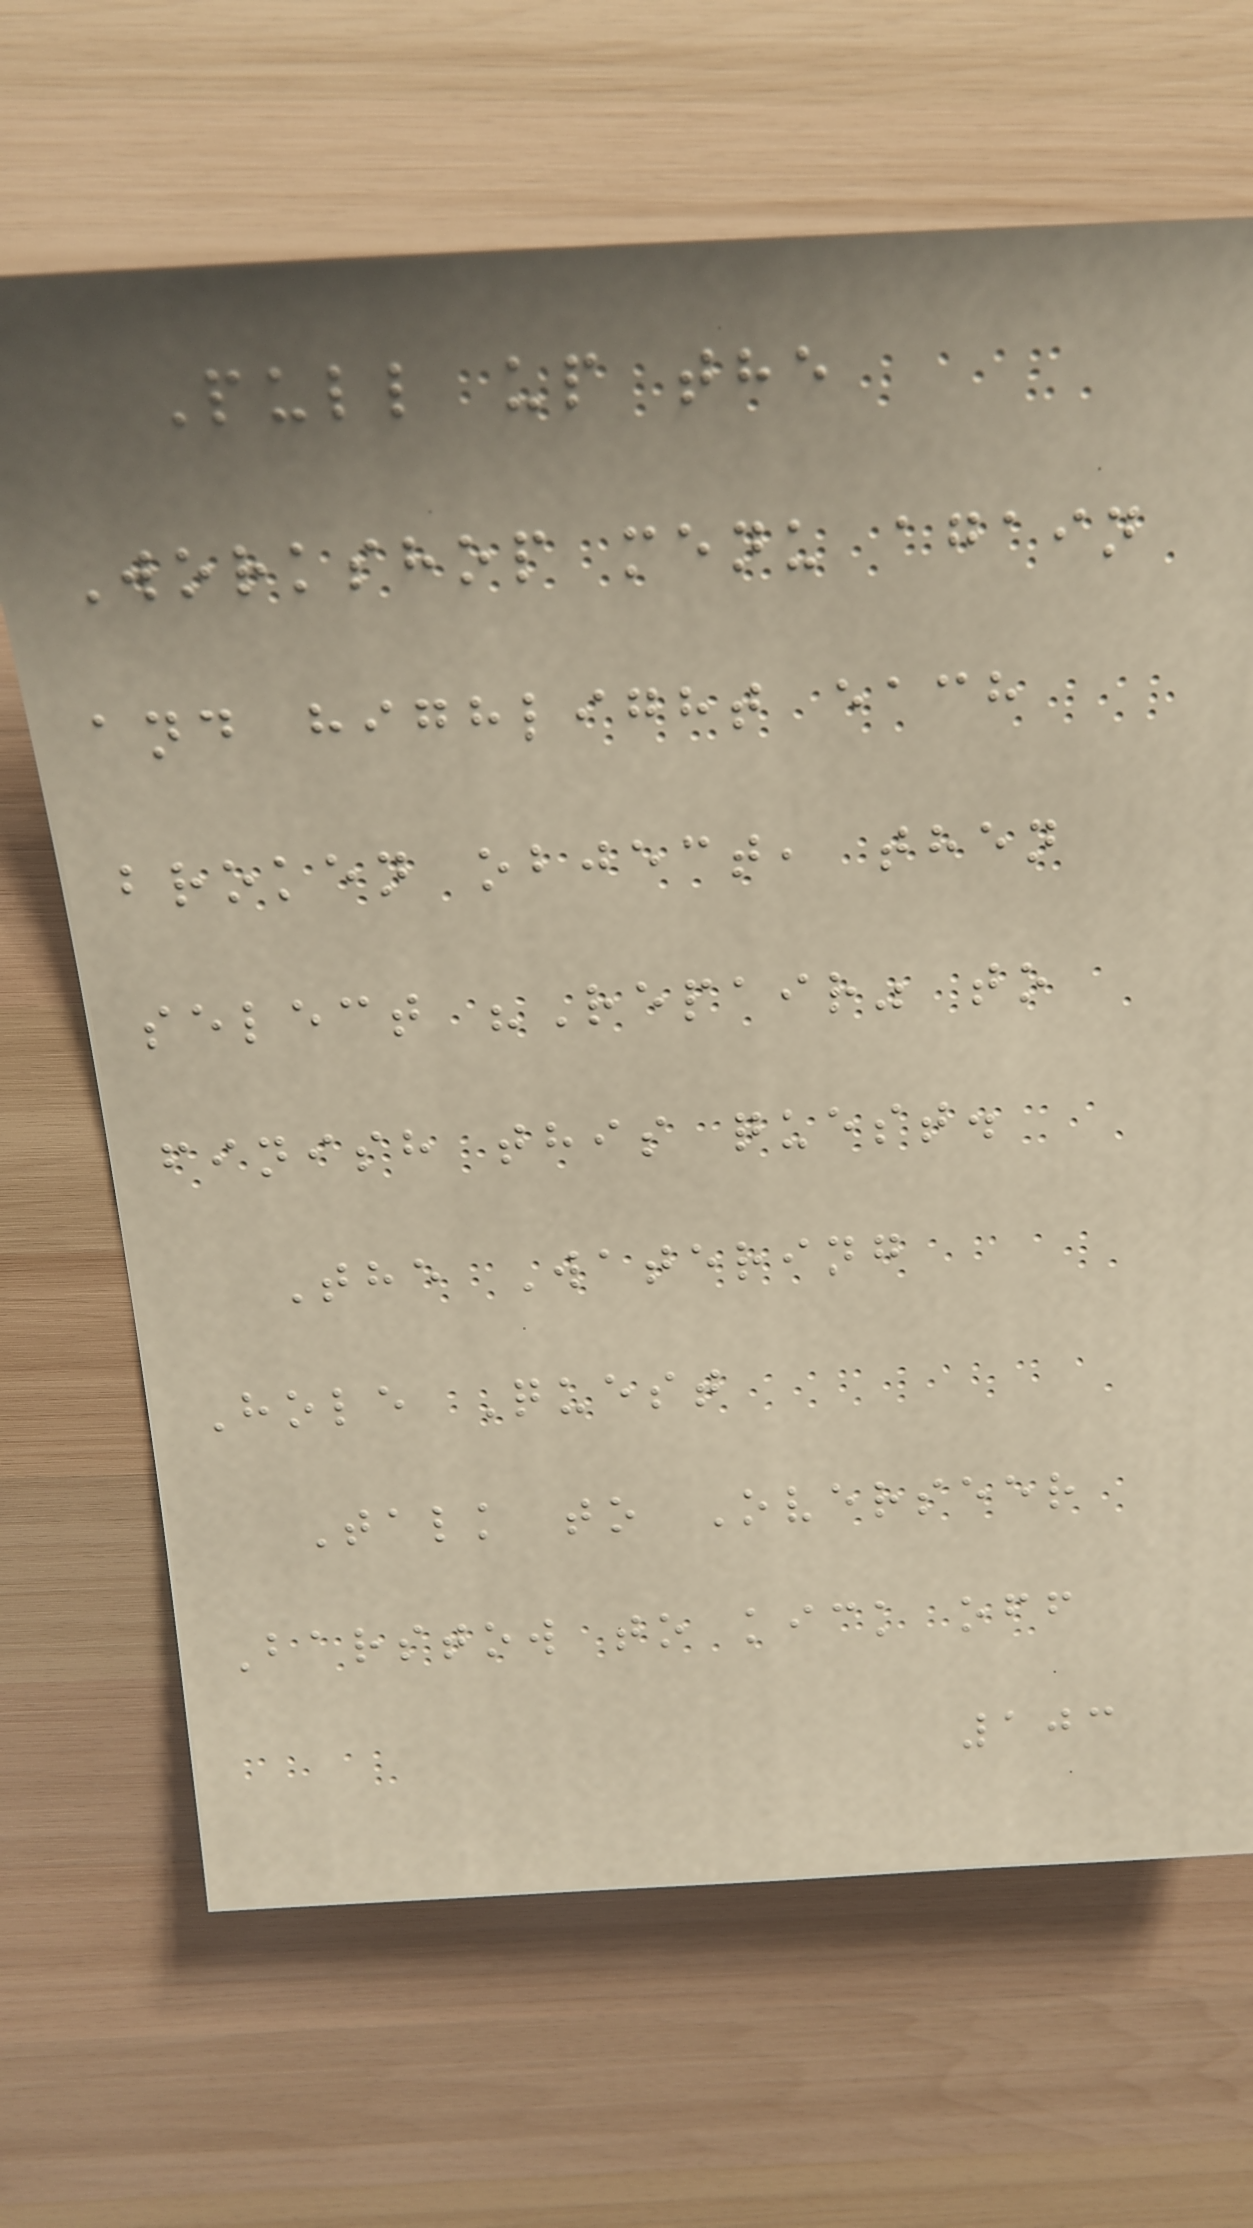Pull up the
Workshop menu again
and highlight each
broken object, then
select "Repair" to
finish this quest.
The Watering
Hole Quest
Talk to Overseer
Barstow to kick off
103
